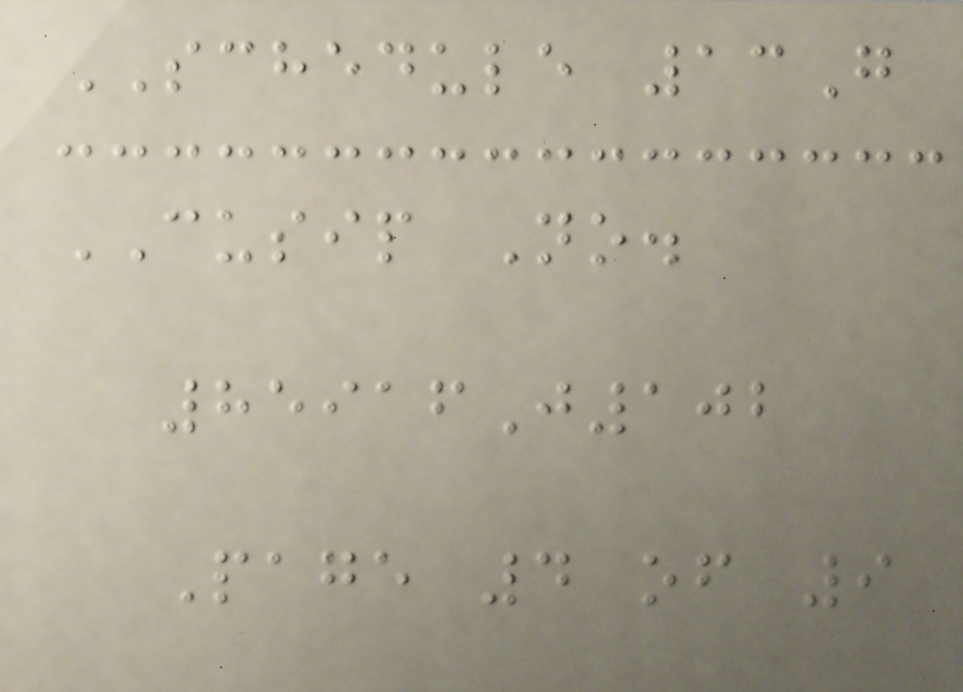SCHEDULE 13G
CUSIP No.
85916J102
Page 4 of 9
